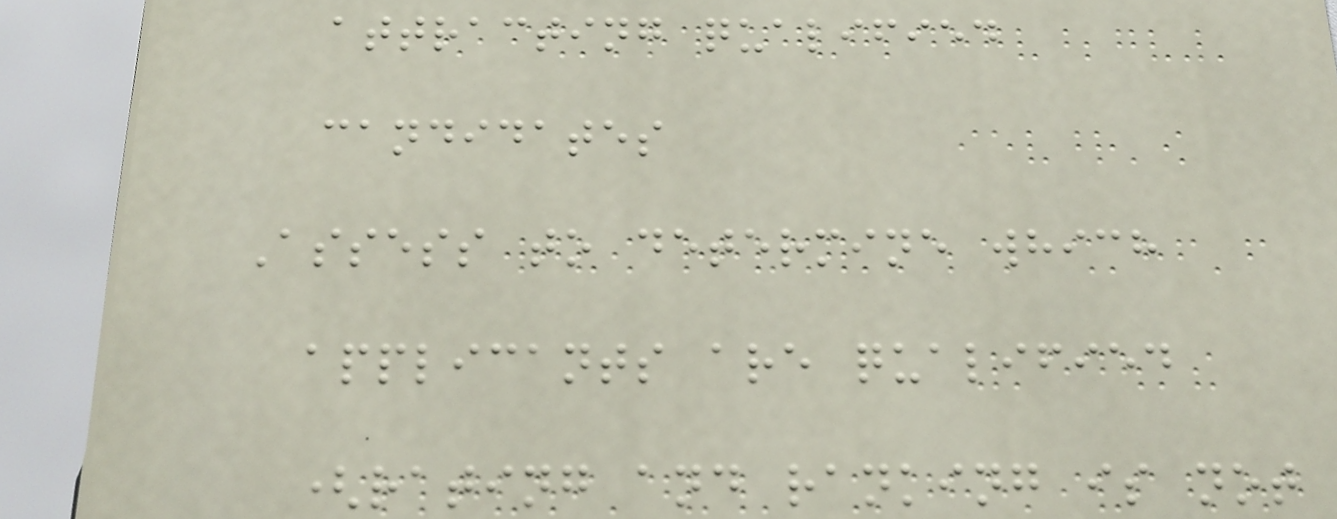attracting qualified
candidates
Assess to determine which
applicants are qualified
(rating and ranking is not
